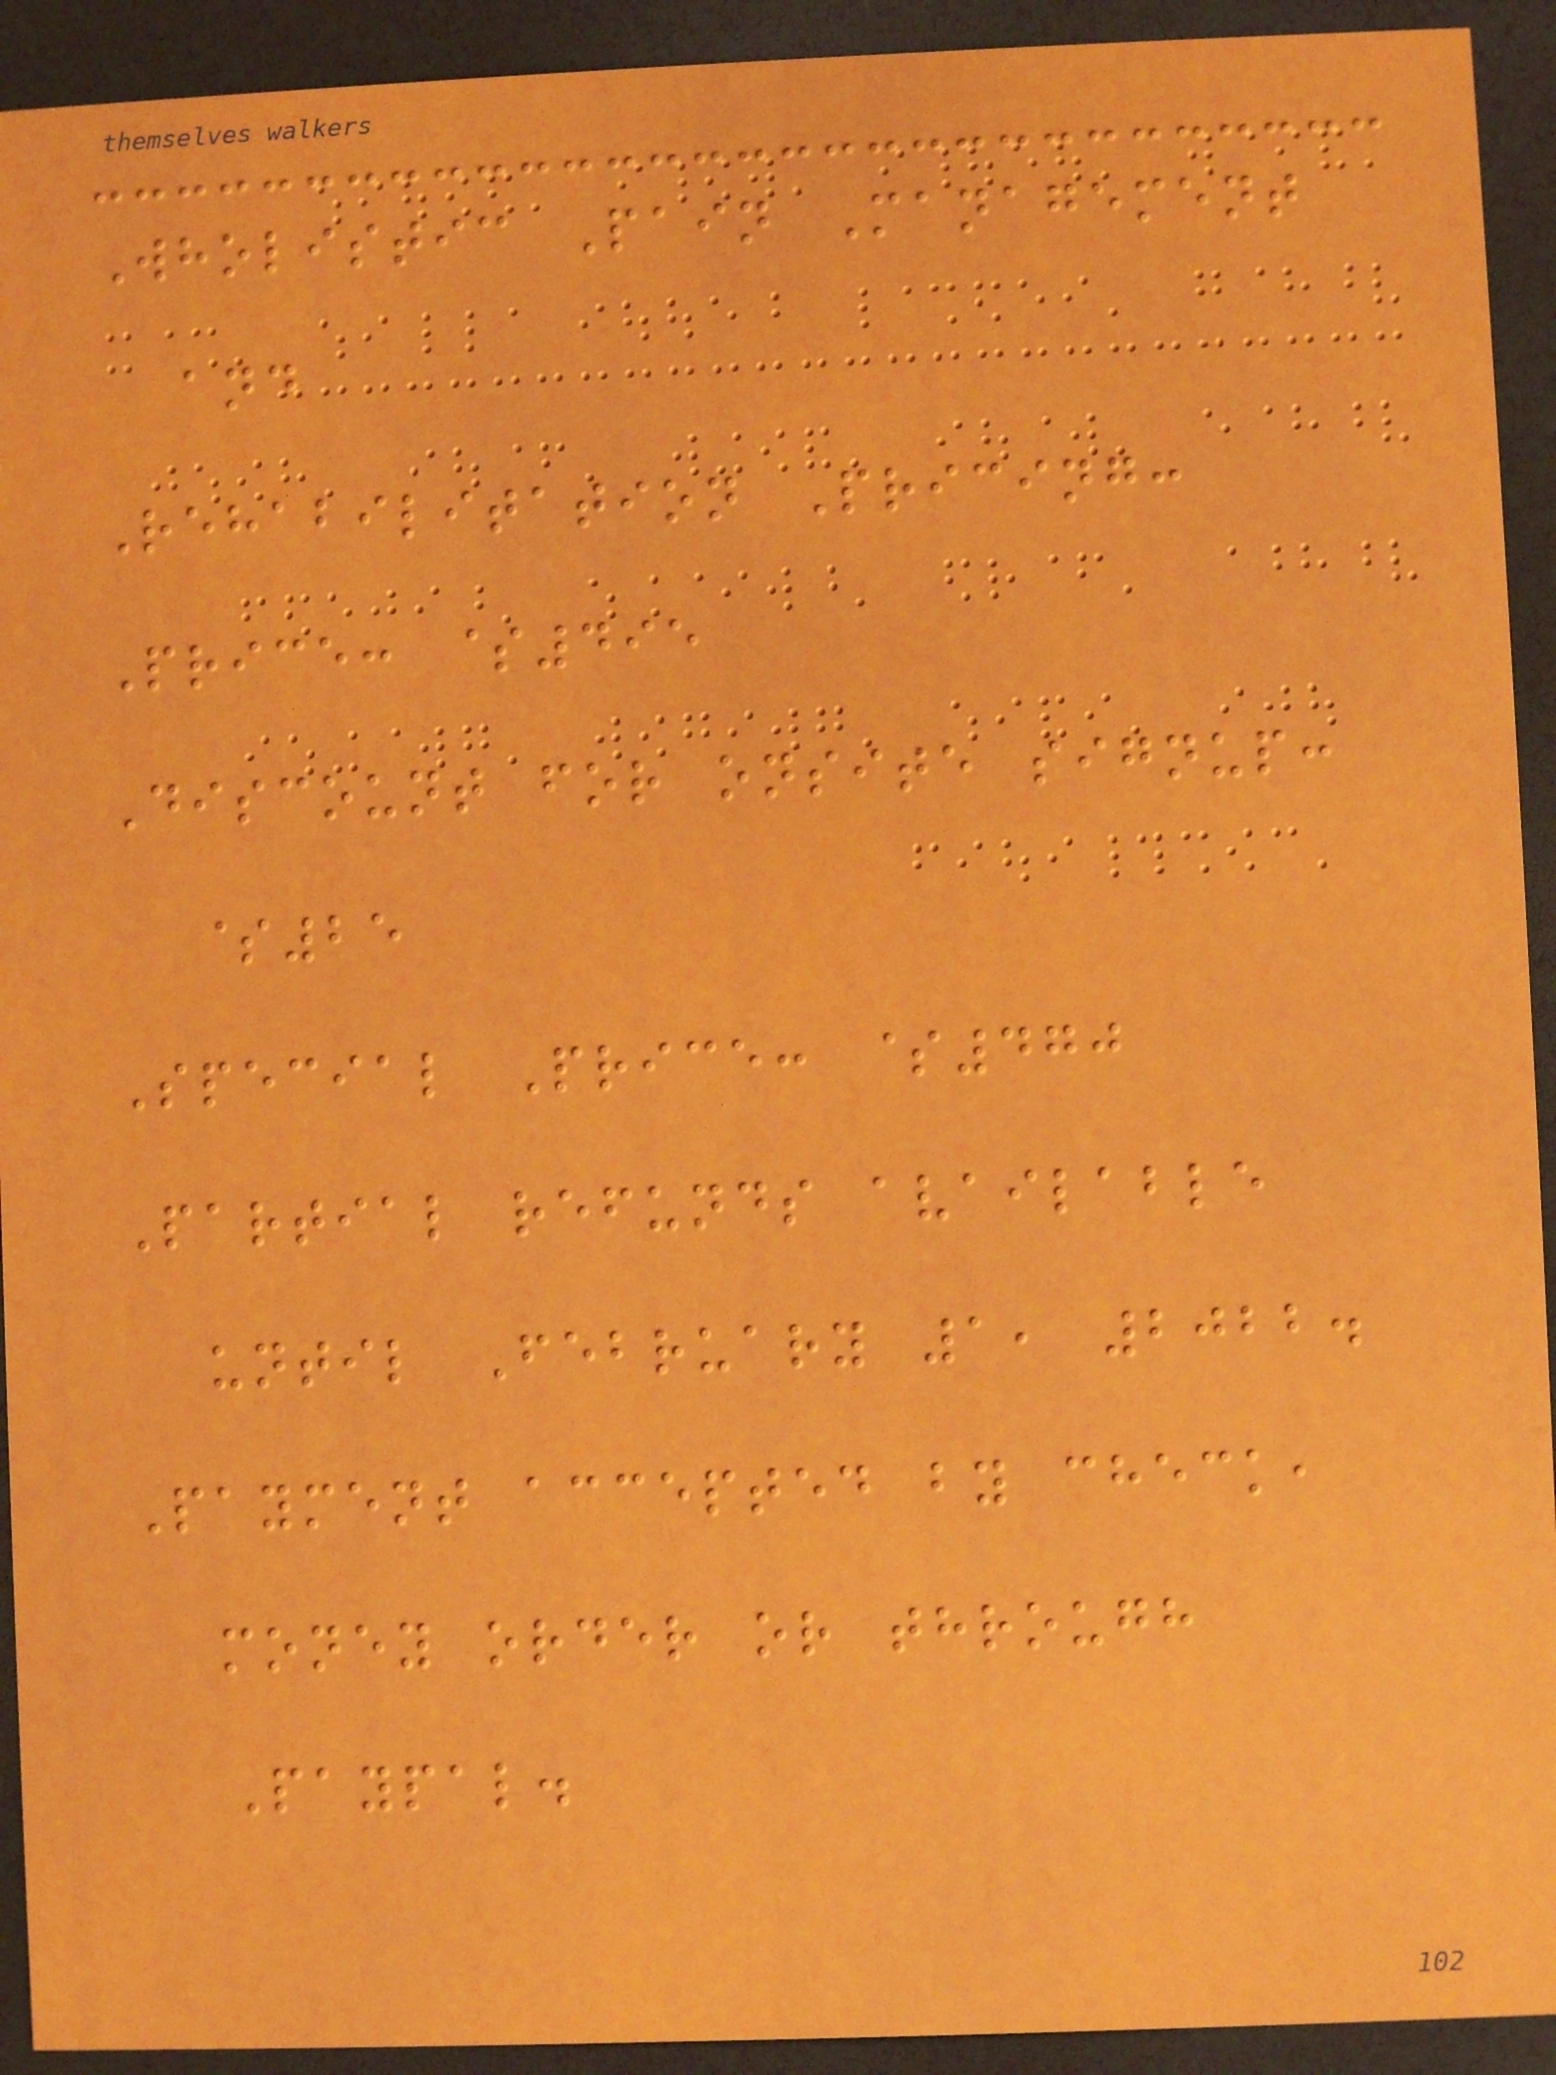Wholistic Pain Management
and
Rehabilitation Pricing:
Price: $495
Discount for onsite signup:
$25
Special Price: $470
Partial refunds available
until February 1, 2022.
Payment accepted by check,
money order or through
Paypal.
